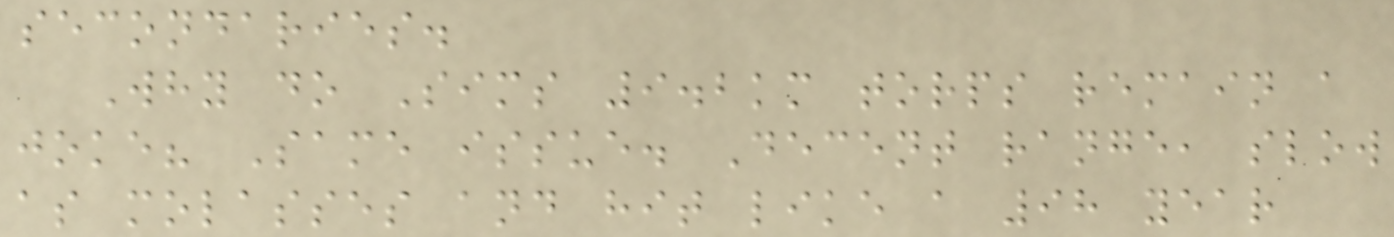secondaries.
Why do Sims 9.2km torps remain a
joke? Same issue. Decent range, slow
as molasses and hit like a 98 year
